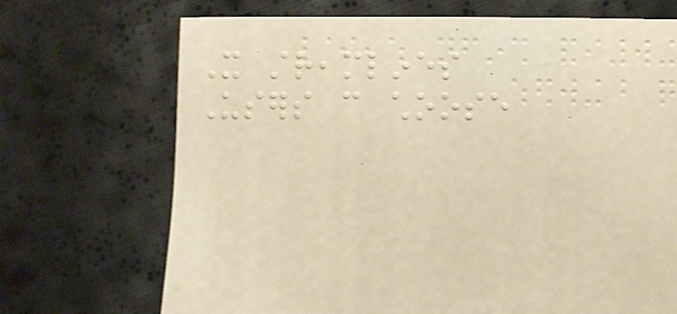It streamlines
Users can choose
